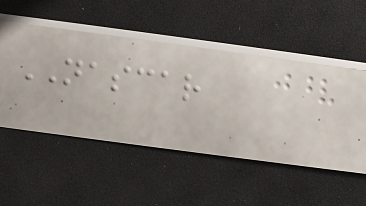NASCAR
